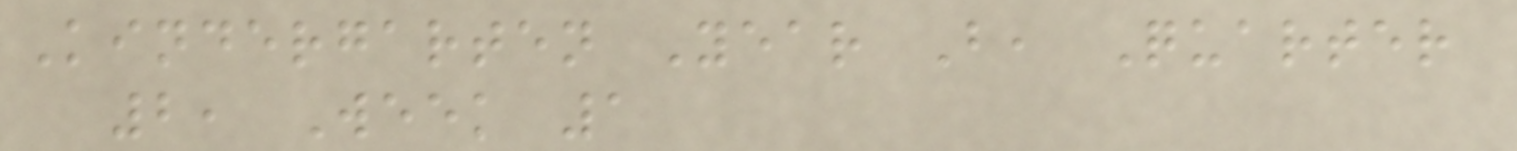Kindergarten Year B, Quarter
2, Week 1
